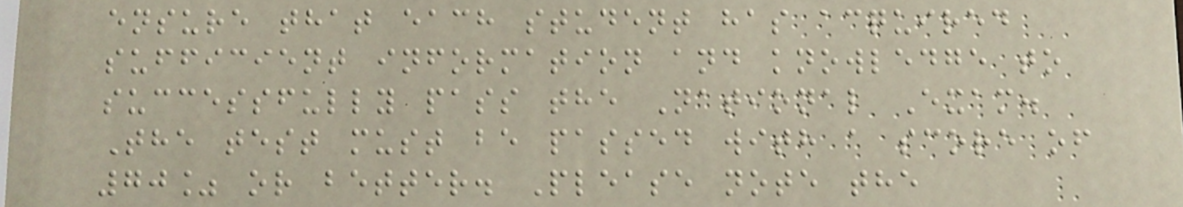ensure that each student has acquired
sufficient information and knowledge to
successfully pass the National Exam.
The test must be passed with a score of
70% or better. Please note the
